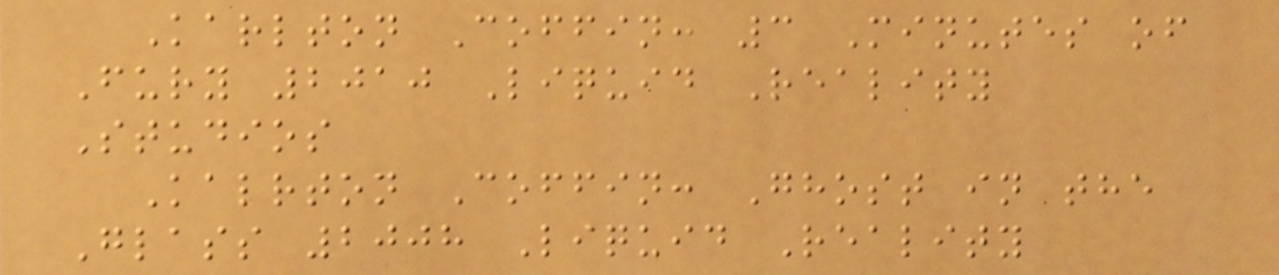Karlton Coffin: 3 Minutes of
Fury 2010 Liquid Reality
Studios
Kalrton Coffin: Ghost in the
Glass 2008 Liquid Reality
